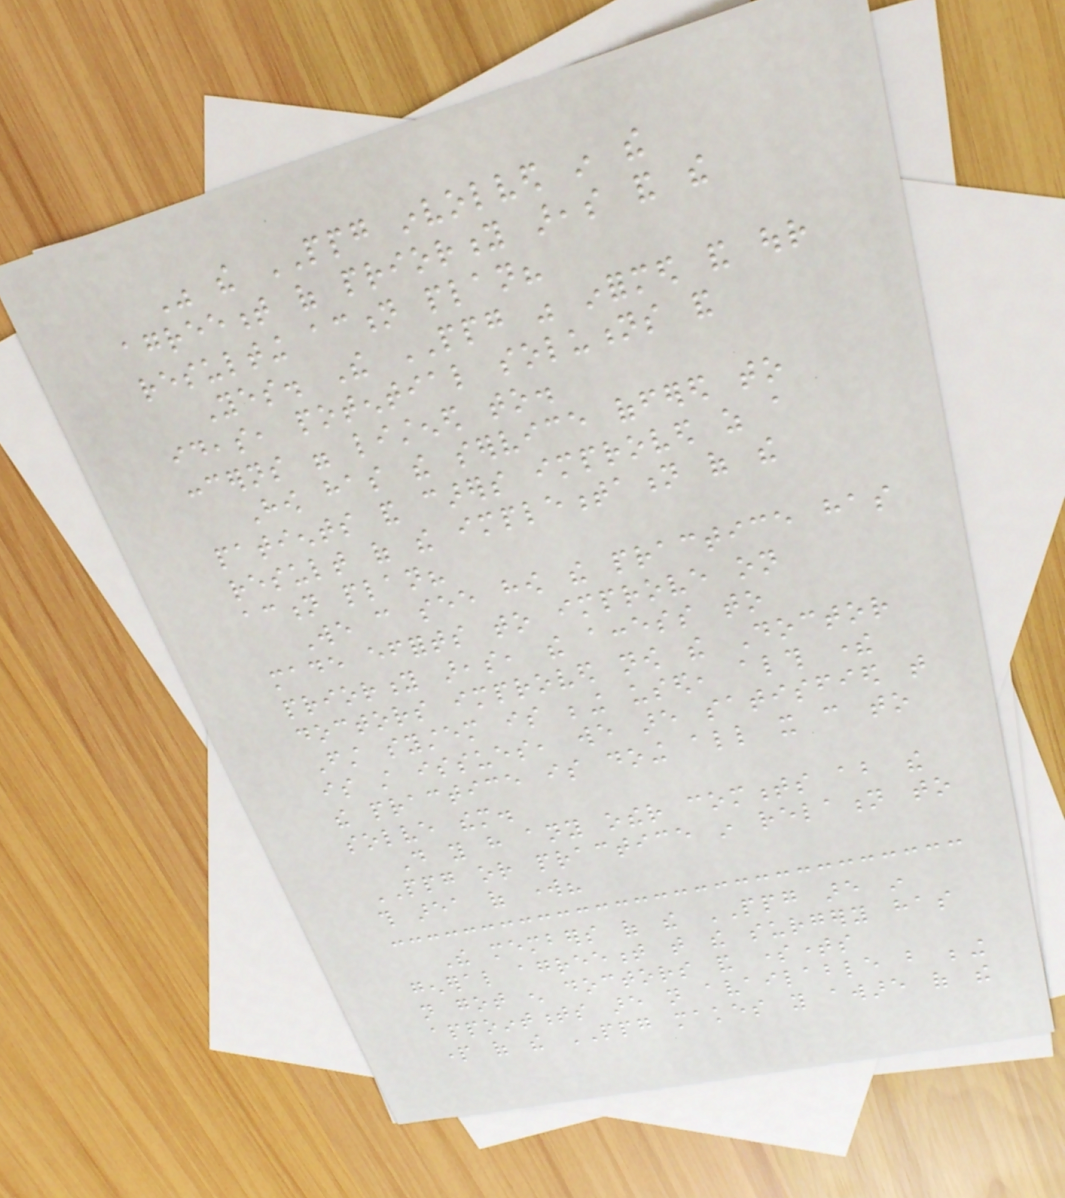Was the PPG involved in the
agreement of priority areas and the
resulting action plan?
Yes. The PPG was informed and our
ideas, potential solutions and
concerns were listened to.
How has the service offered to
patients and carers improved as a
result of the implementation of the
action plan?
We can see how the practice has
made efforts to improve on
priority areas, the access to
doctors improved now the Doctor
First system is being used, although there
is still issues, we are satisfied that
the practice is doing all it can to
solve them.
Do you have any other comments about the
PPG or practice in relation to
this area of work?
The members of the PPG are in
general agreement that the surgery has
not got enough doctors and sometimes
appointments are not available but being
part of the PPG makes you aware of the
